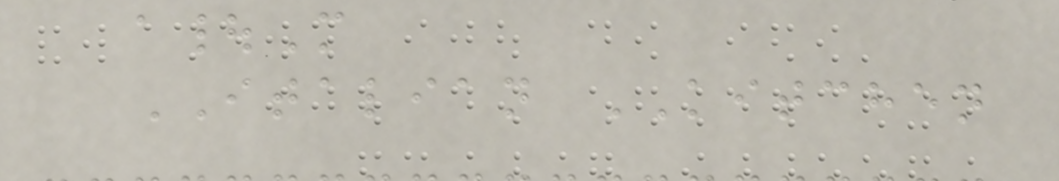a|M
ITALIAN KITCHEN
